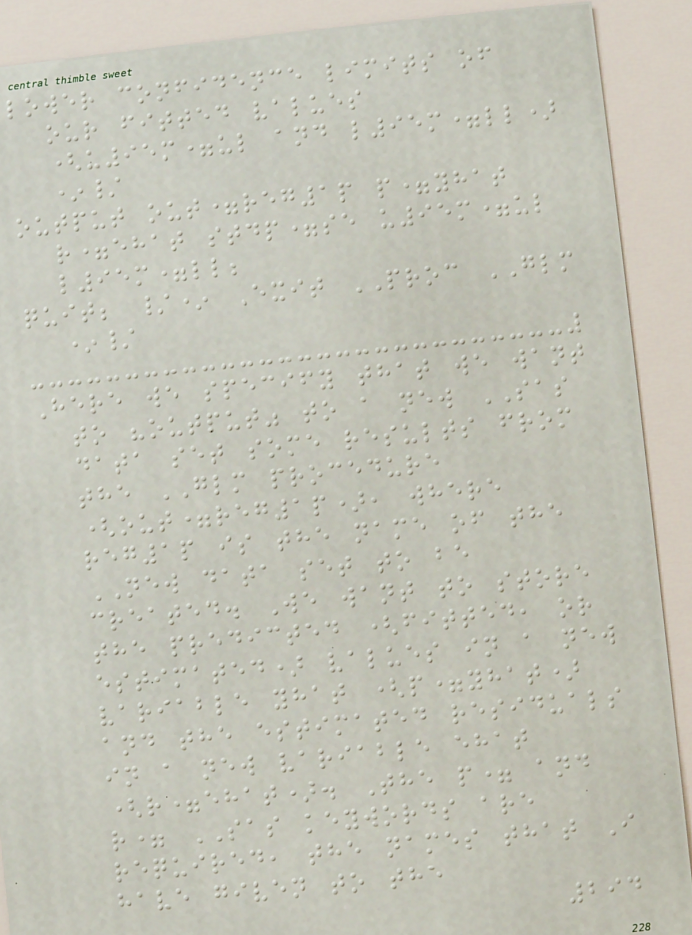lower confidence limits of
our fitted values
(u95m=ul and l95m=ll)
*/
output out=reg1p p=yhat
r=ehat stdp=se u95m=ul
l95m=ll;
quit; /* Exit PROC GLM
*/
Here we specify that we want
to "output" to a new SAS
data set some results from
the GLM procedure
(out=reg1p), where
reg1p is the name of the
NEW data set to be
created. We want to store
the predicted (fitted, or
estimated) values in a new
variable yhat (p=yhat)
and the estimated residuals
in a new variable ehat
(r=ehat). The p= and
r= SAS keywords are
required, the names that I
have given to the
294
